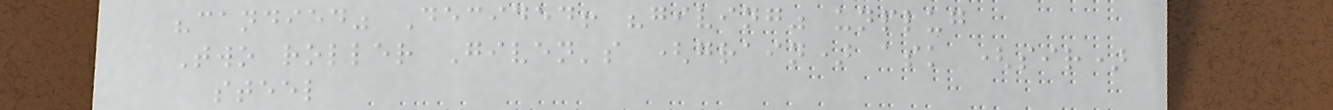"candied" Decided! "giving" unplug
Two roller Given's (grain) ask (sir)
steel
